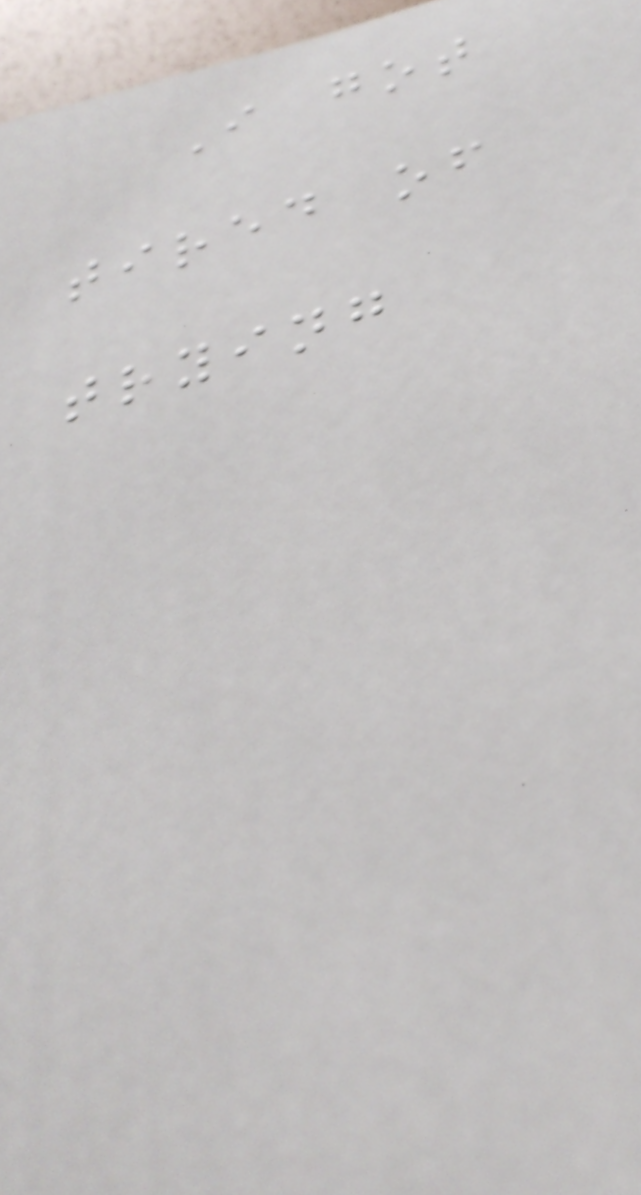I got
tired of
trying
